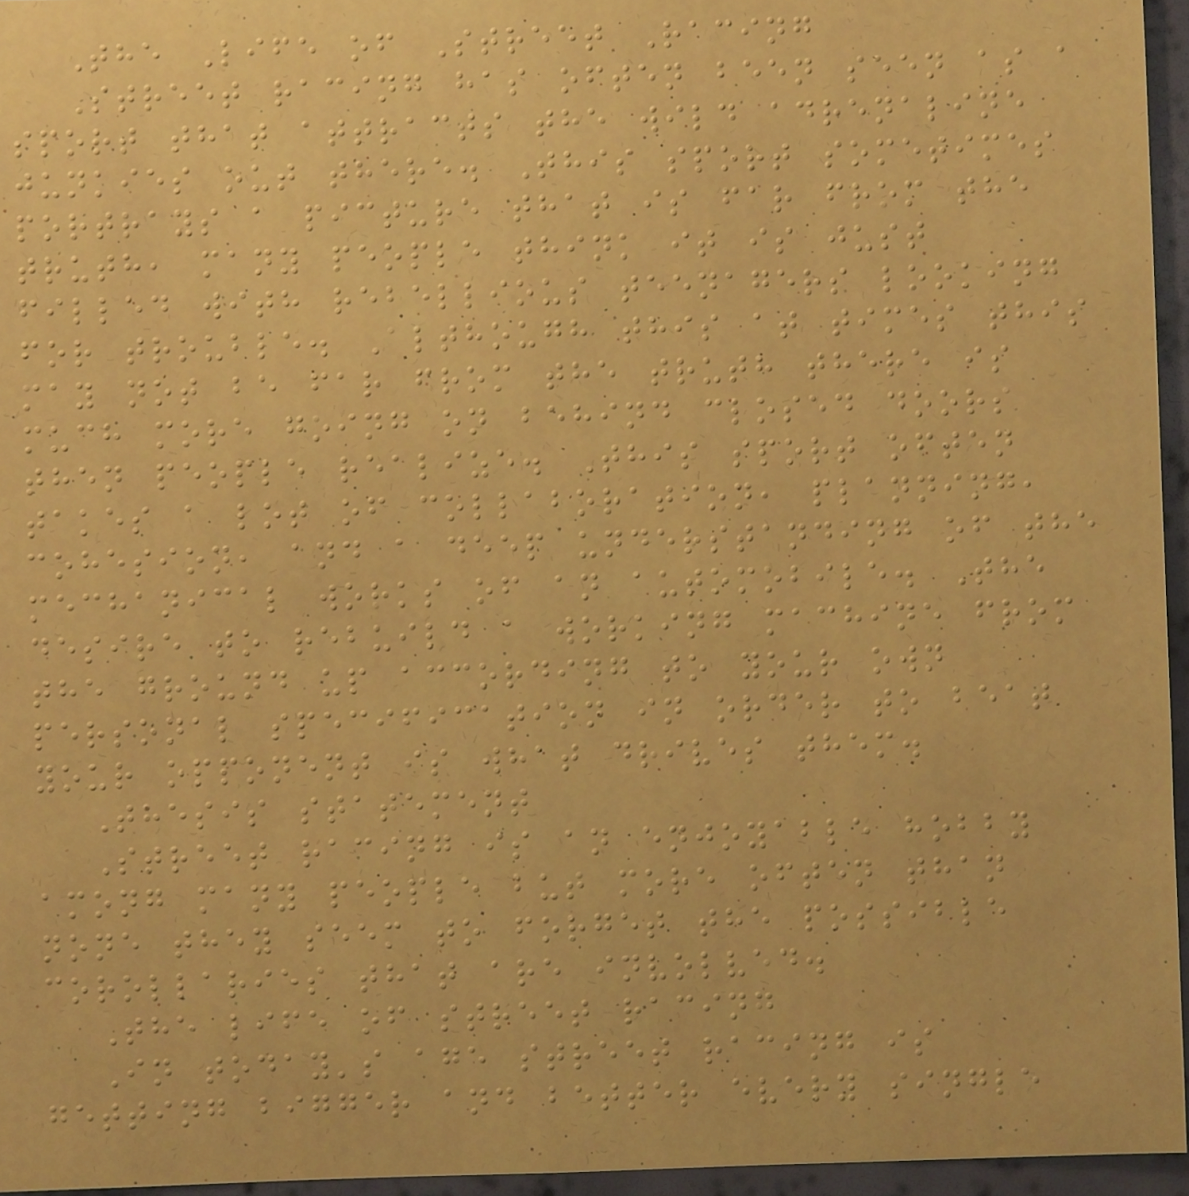The Life of Street Racing
Street racing has often been seen as a
sport that attracts the wild adrenaline
junkies out there. This sport sometimes
portrays a picture that is far from the
truth, many people think it is just
filled with rebellious teenagers looking
for trouble. Although this at times this
may not be far from the truth there is
much more going on behind closed doors
then people realize. This sport often
takes a lot of collaboration, planning,
cohesion, and a deep understanding of the
mechanical works of an automobile. The
desire to rebuild a working machine from
the ground up according to your own
personal specification in order to beat
your opponent is what drives them.
Thesis statement
Street racing is an enjoyable hobby
among many people but more often than
none they seem to forget the possible
corollaries that are involved.
The life of street racing
In today's age street racing is
getting bigger and better every single
